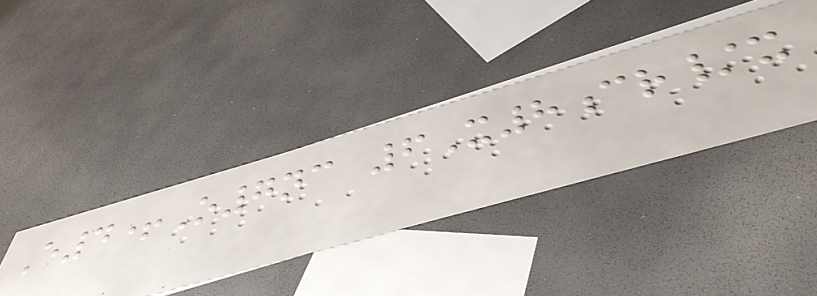E4+O7nc 6X8cr/x
